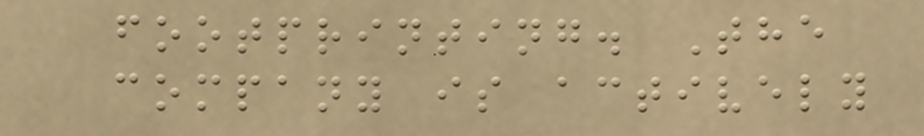footprinting. The
company is actively
